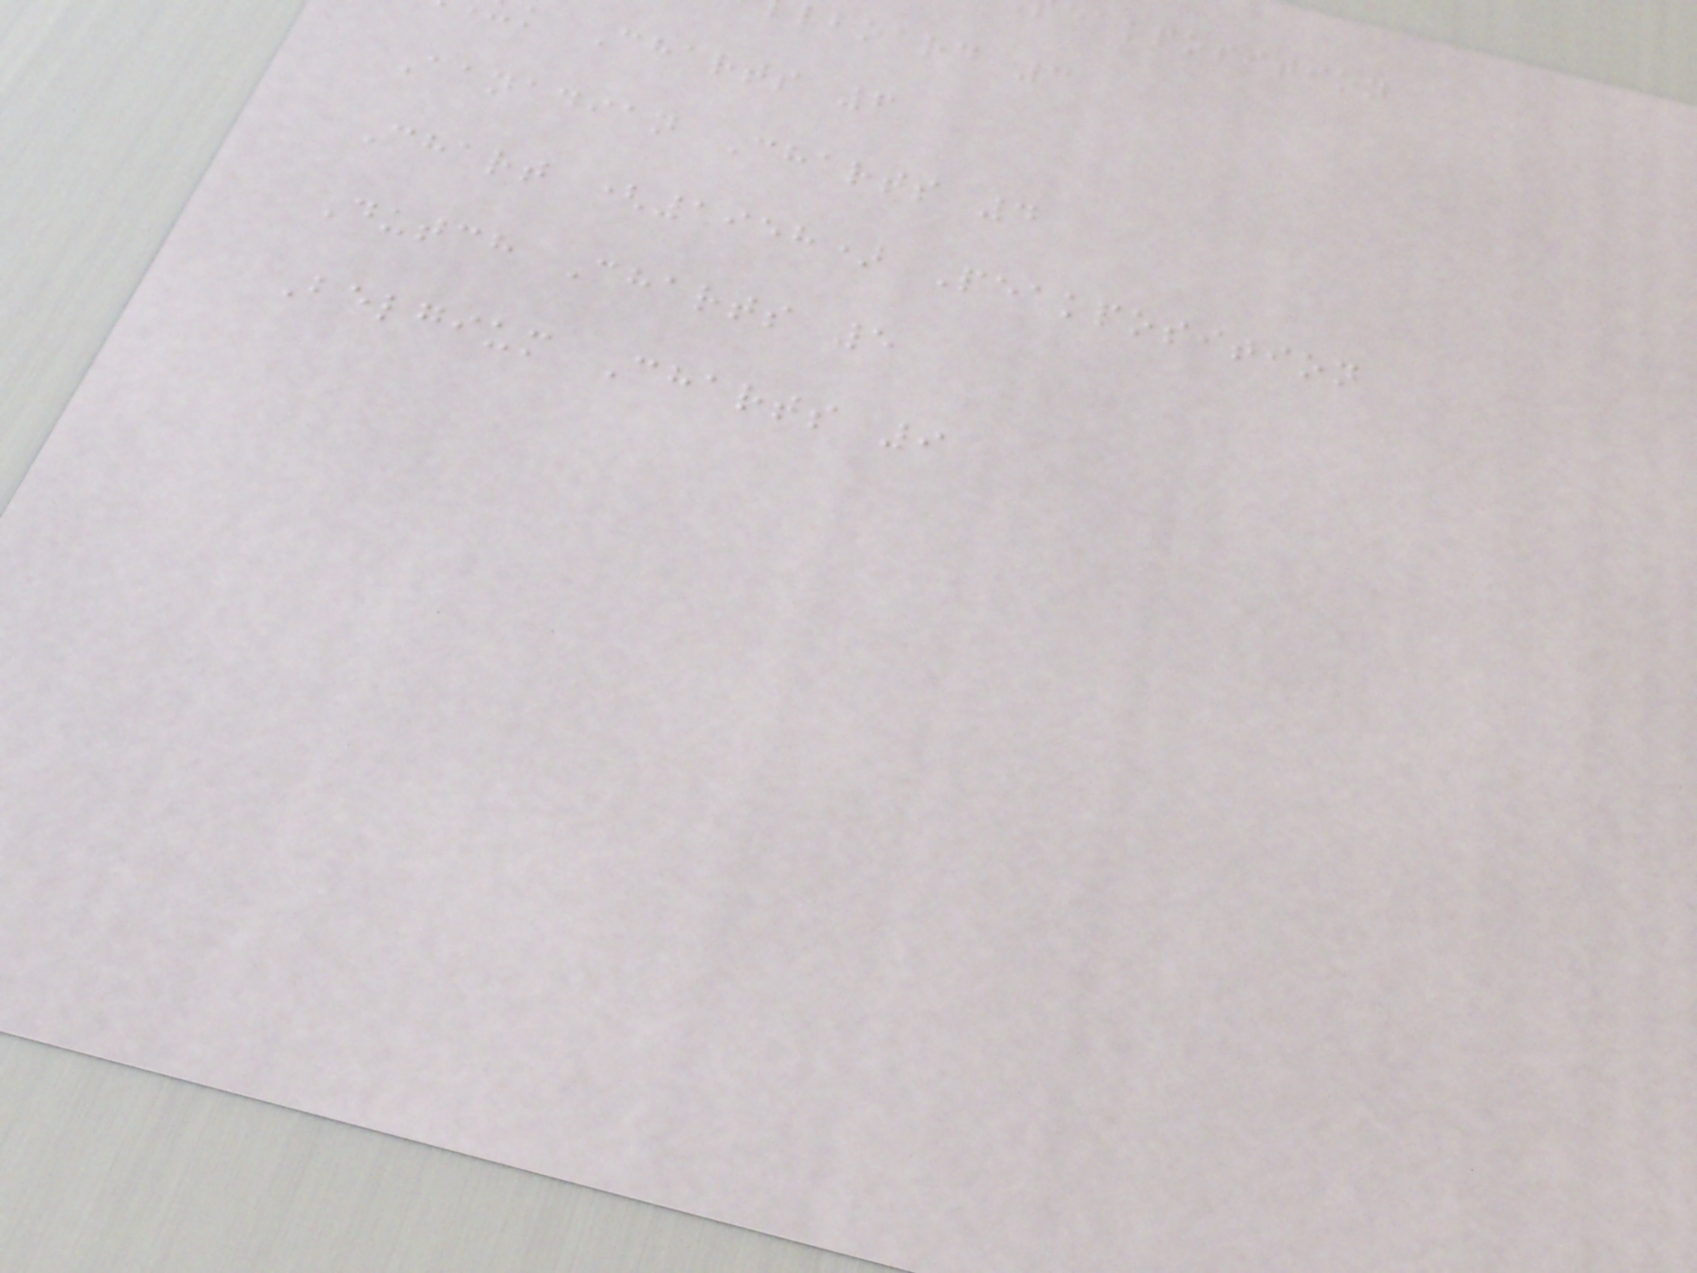eakposition
lboard 3
k Charts 6
Canadian Charts 4
Chart (1958) Peakposition
Dutch Charts 5
Belgium Charts 9
